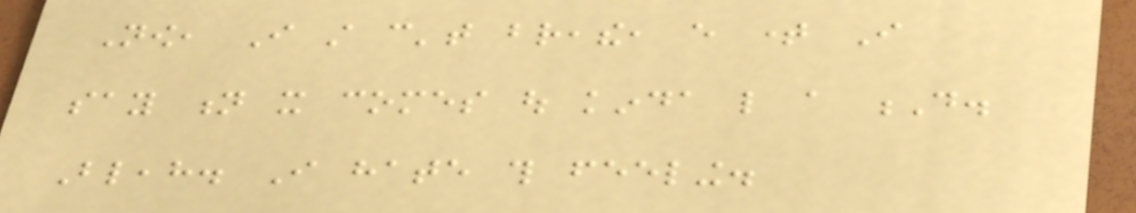Now, I still can't breathe, every time I
say n it comes out kinda like a D.
Bleah. I hate this feeling.
